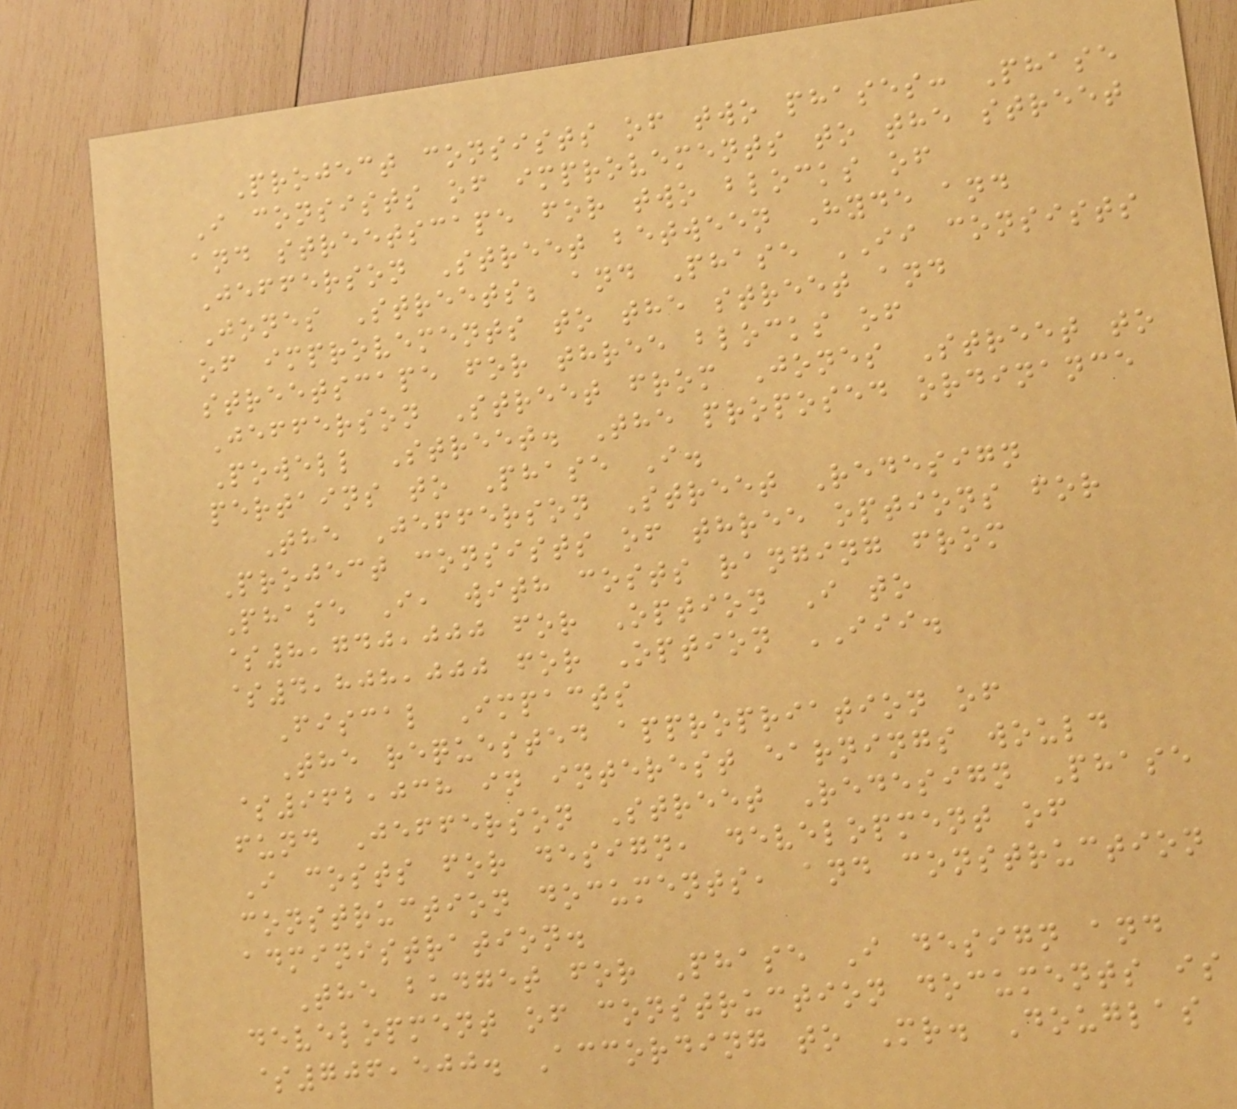Project consists of two phases: Phase
I consists of improvements to the street
and streetscape for two blocks of
Jefferson Street between Hyde and
Jones Streets; and Phase II consists
of improvements to the street and
streetscape for three blocks of
Jefferson Street from Jones Street to
Powell Street. The proposed ordinance
pertains to Phase I.
The Jefferson Street Redesign
Project consists of three options for
Phase I, with costs ranging from
$8,740,000 for Option I to
$4,808,000 for Option III.
Fiscal Impacts
The requested appropriation of
$962,038 in interest earnings would
fund Jefferson Street Redesign Phase
I costs for design, development of
construction documents, and construction
administration.
The budget for Phase I design and
development of construction documents is
$706,500. According to Mr. Douglas
